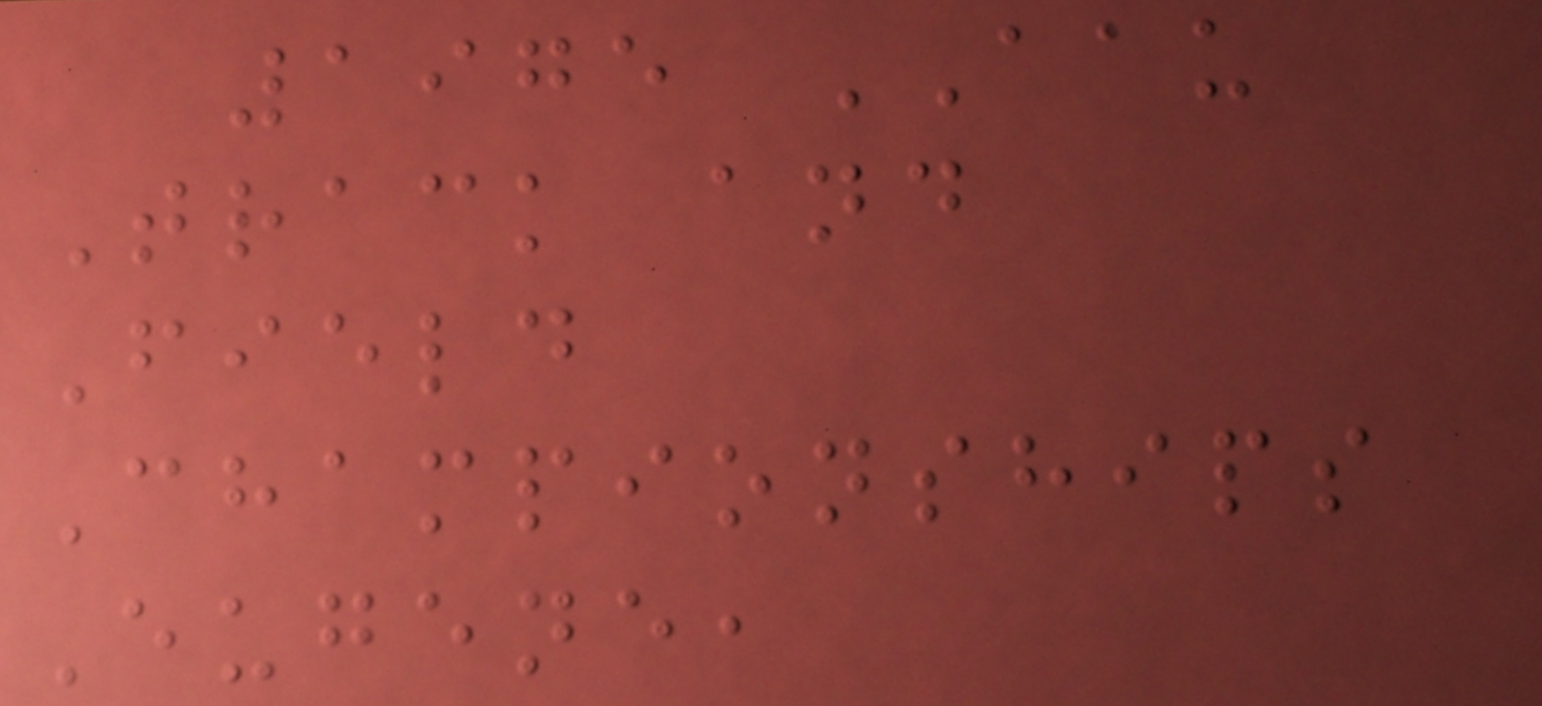1975 AAU
Track and
Field
Championships
Eugene,
